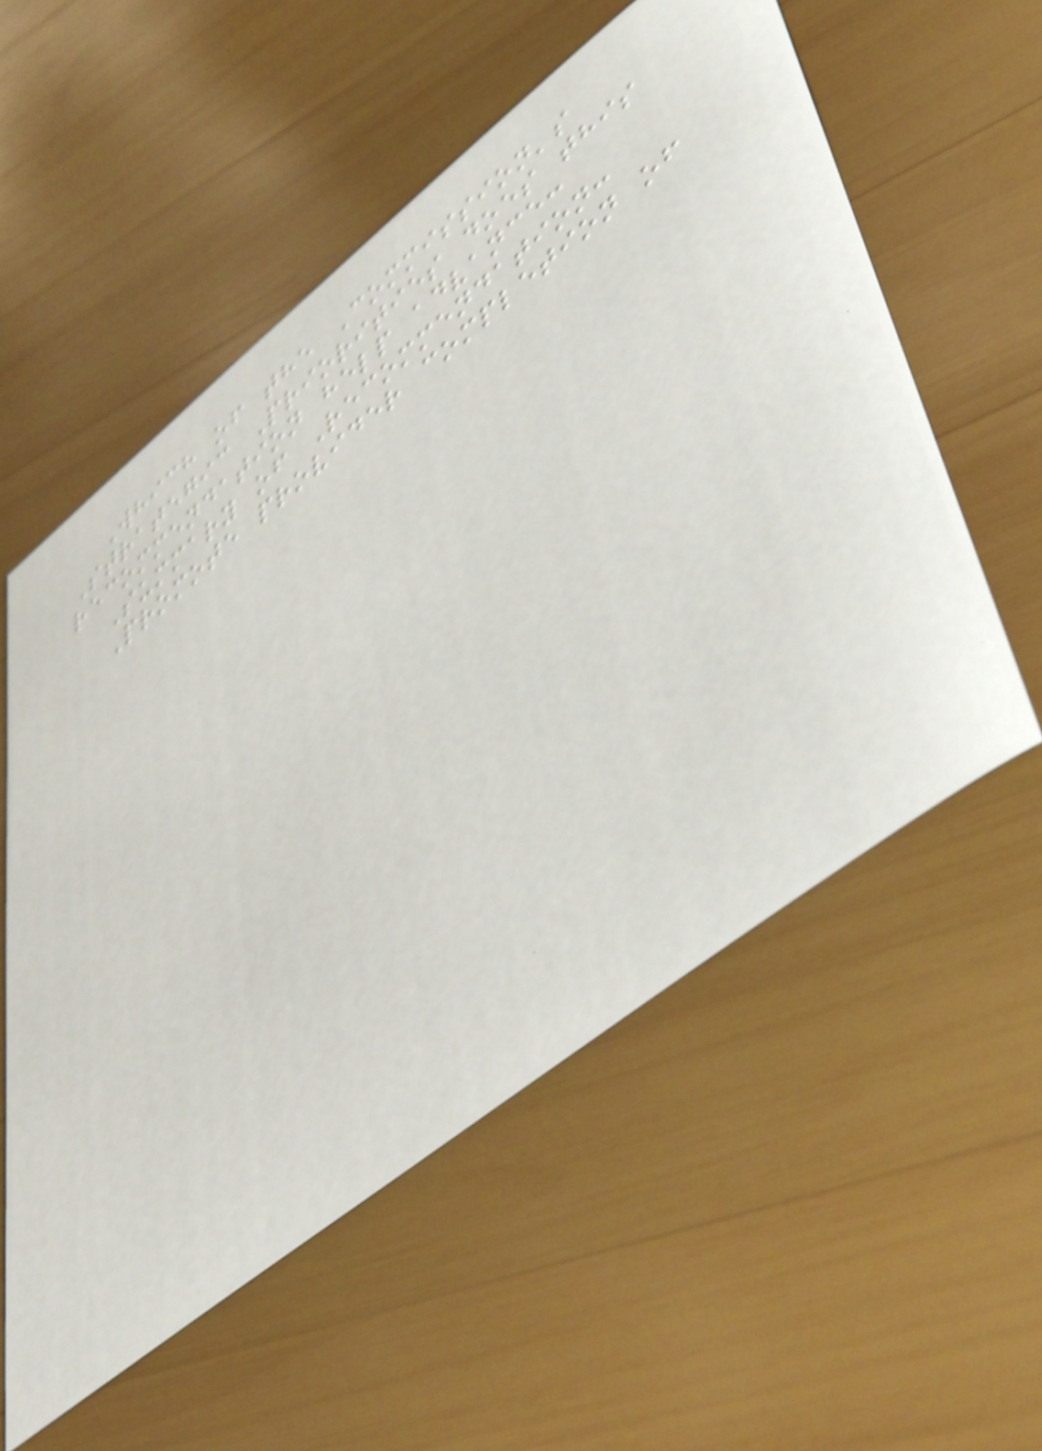Which of the Commission's
Strategic Priorities does this
recommendation help advance:
Summary of Recommendation:
Promote provider completion of
